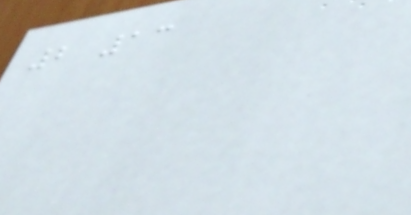2 13
